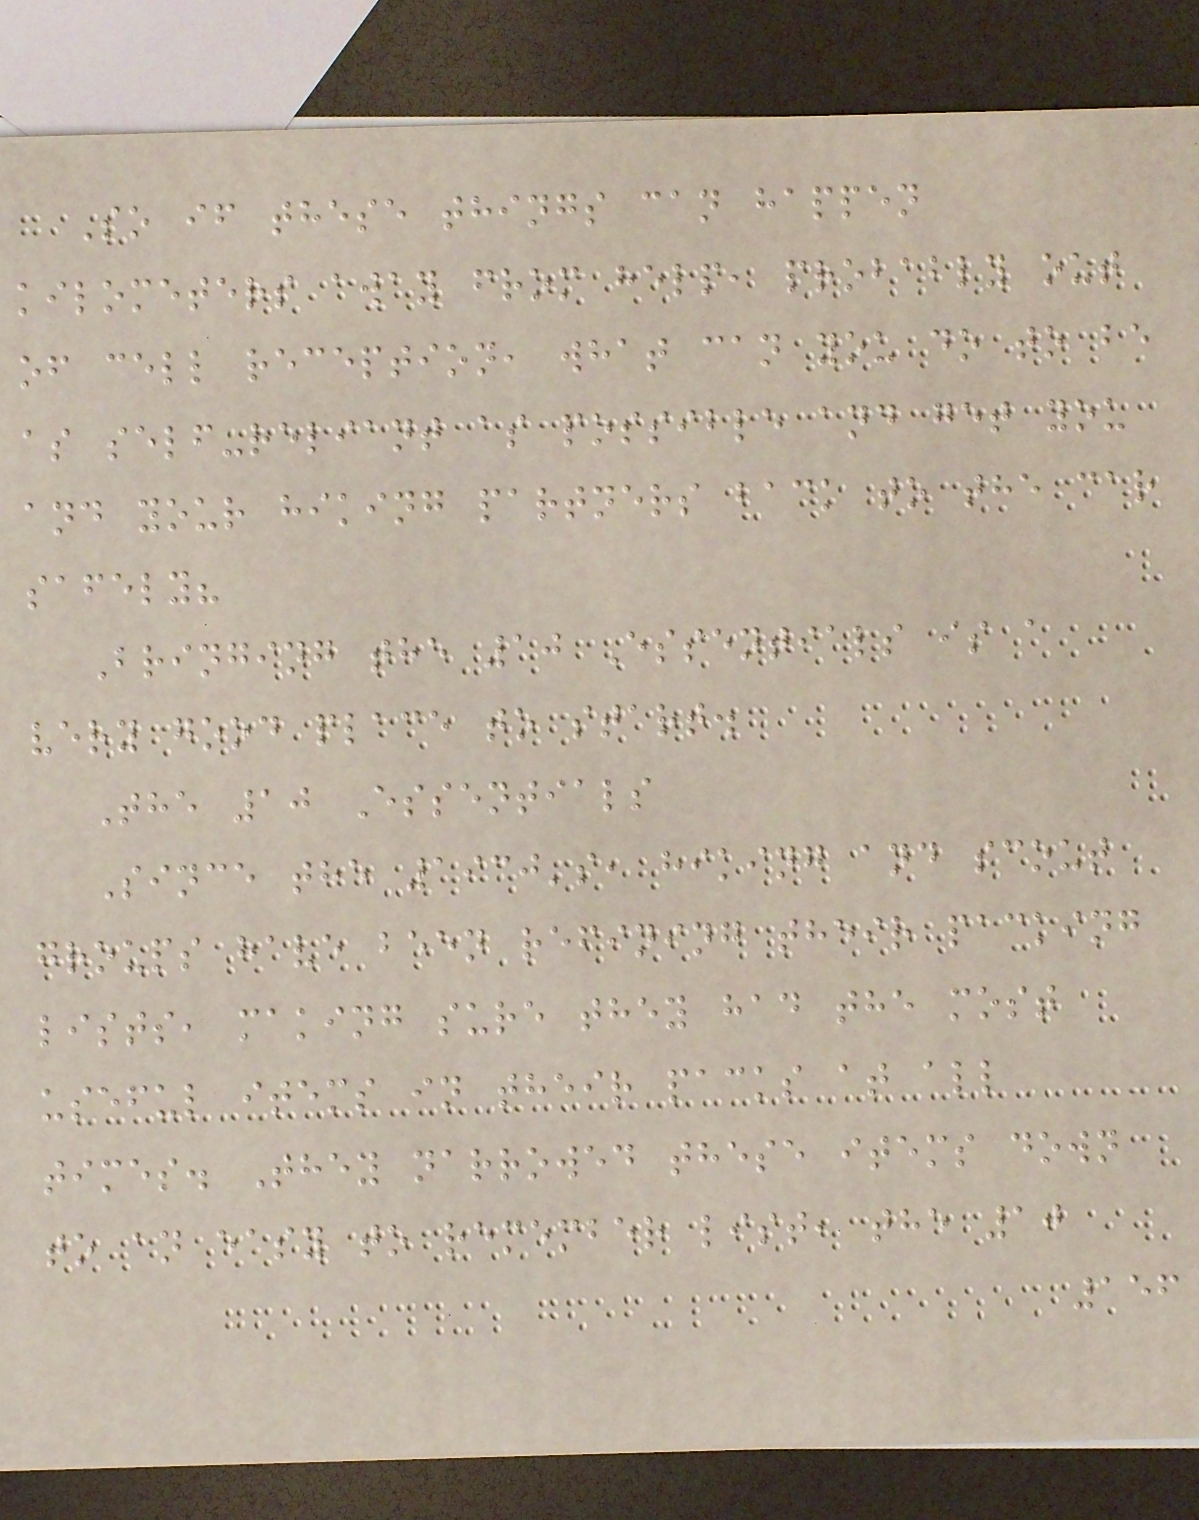So if these things can happen
kilometers away from help, probably out
of cell reception, what can you do to be
as self-reliant as possible and get you
and your hiking partners back to the car
safely?
Bringing the 10 Essentials is a
very good place to start.
The 10 Essentials
Since the 1930's, hiking and scout
groups have been refining their packing
lists, making sure they had the most
useful items in their packs at all
times. They narrowed these items down
to an easy to remember list, the 10
156
